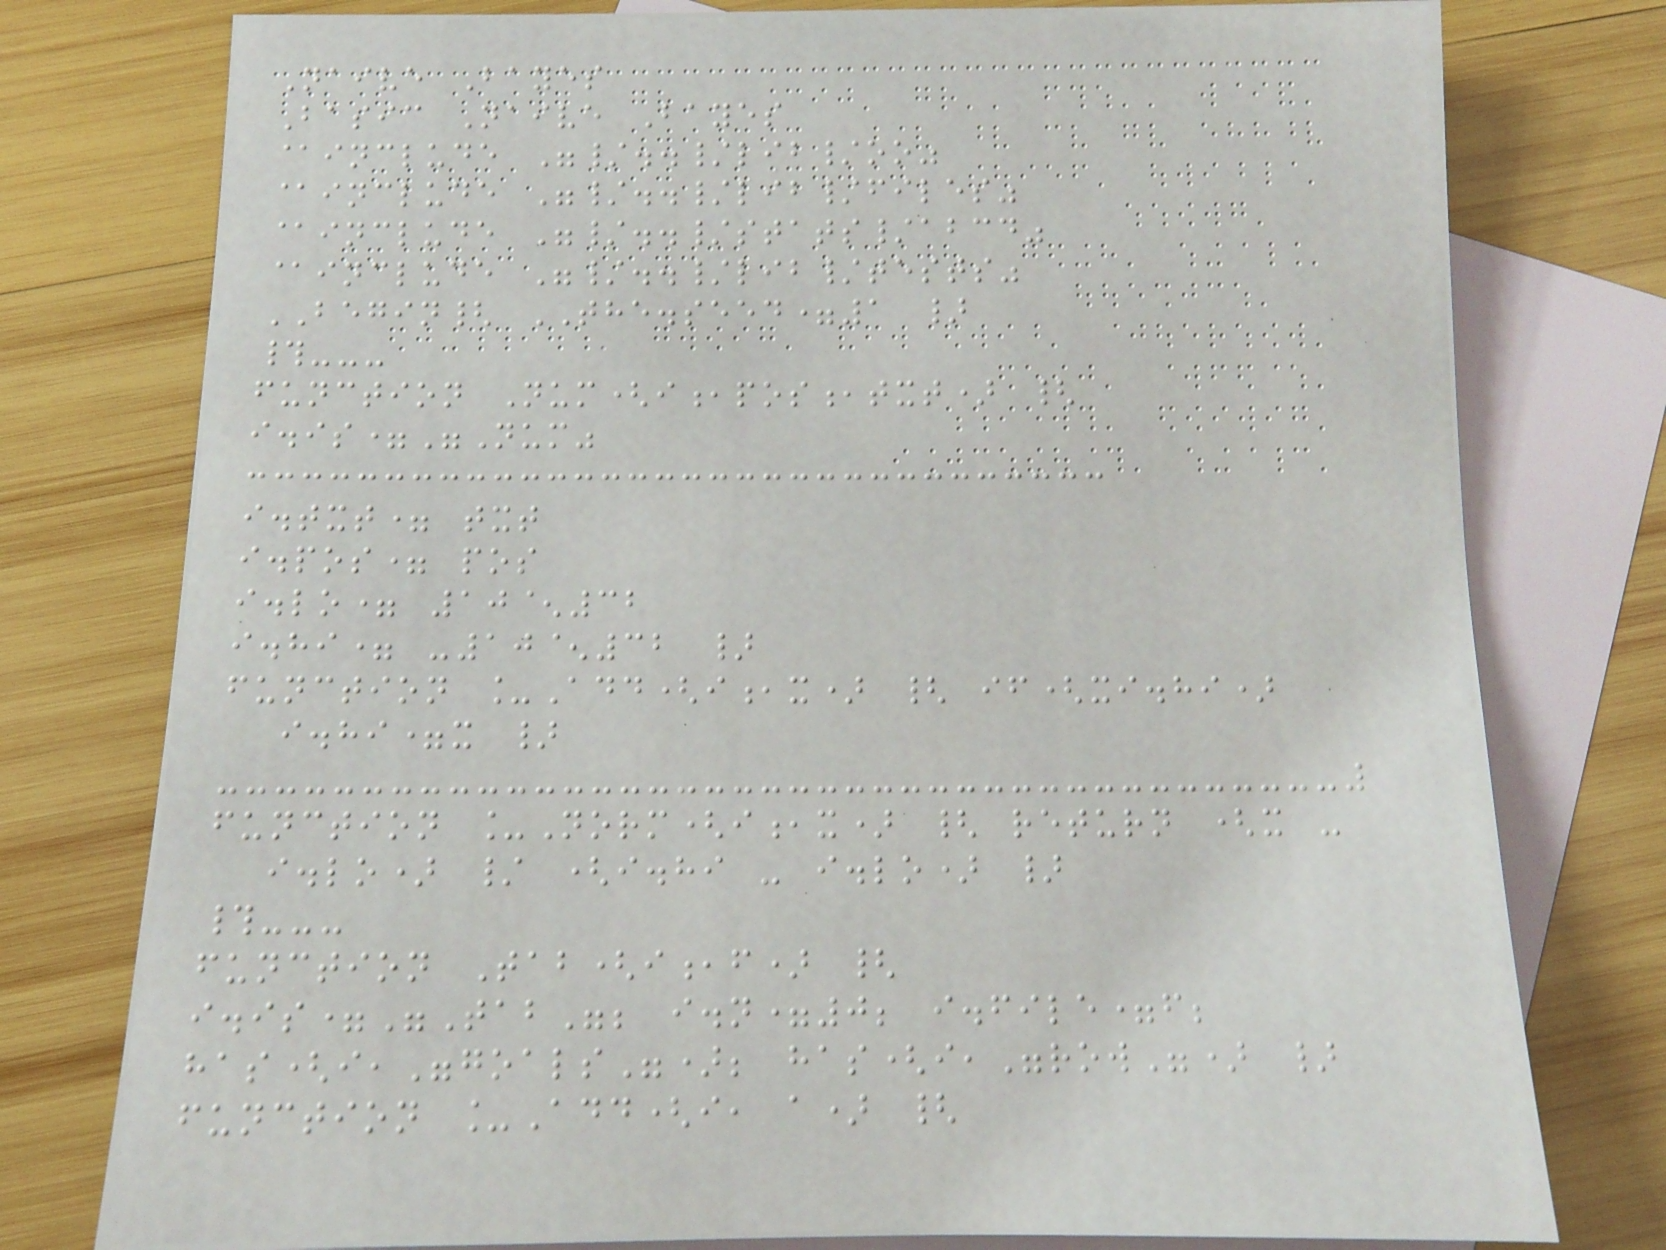Naive Bayes
Basic Naive Bayes
@include "/../lib/oo"
@include "/../lib/files"
@include "/../stats/abcd"
@include "/../lib/tests"
BEGIN{ THE.seed=1 }
#---
function Num(i,pos,txt) {
i.is="Num"
i.txt= txt
i.pos= pos
i.lo= 10^32
i.hi= -10^32 }
function _Add(i,x) { if(xi.hi)
i.hi=x }
function _Norm(i,x) { return (x -
i.lo) / (i.hi - i.lo) }
#---
function Tab(i,f) {
i.is="Tab"; i.n=0; i.file=f;
has(i,"goals"); has(i,"row") }
function _Add(i, a) {
